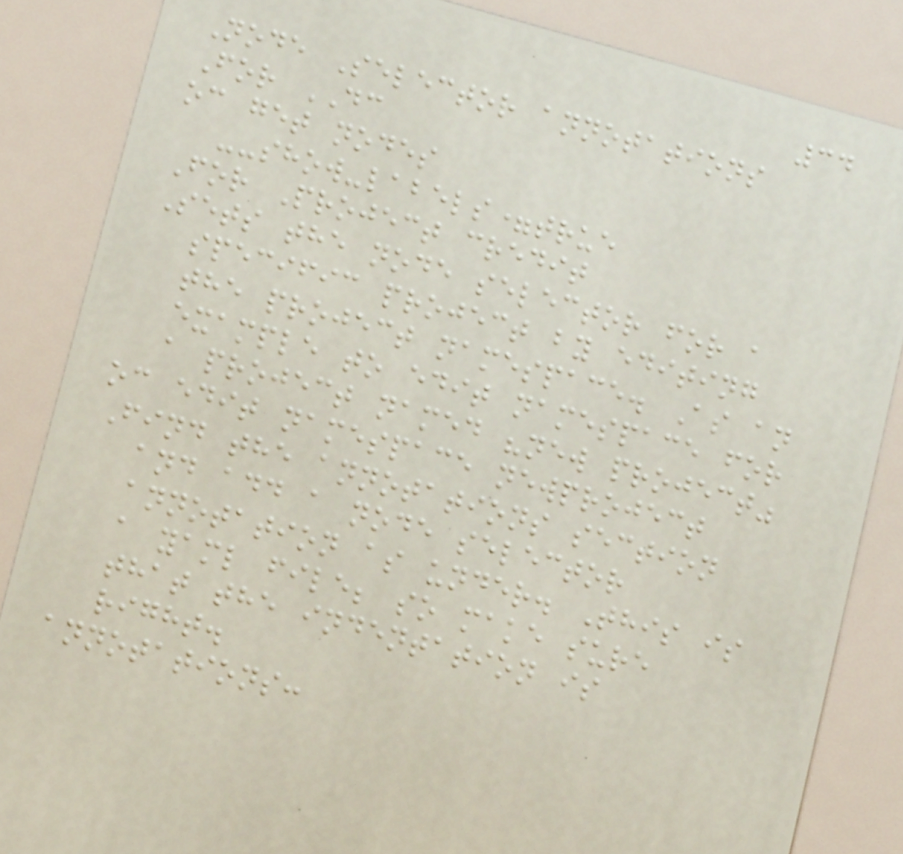34
Node Selector annotations
For DC
oc get nodes
--show-labels=true
For Project credit
Sets the node selector for a
specific project by editing
the project namespace. As an
example to edit namespace for
a project named "new project"
oc edit namespace newproject
Find the annotations section
and add a node selector
annotation as under. This is
a yaml file; so make sure
that the indentation is
right.
annotations:
